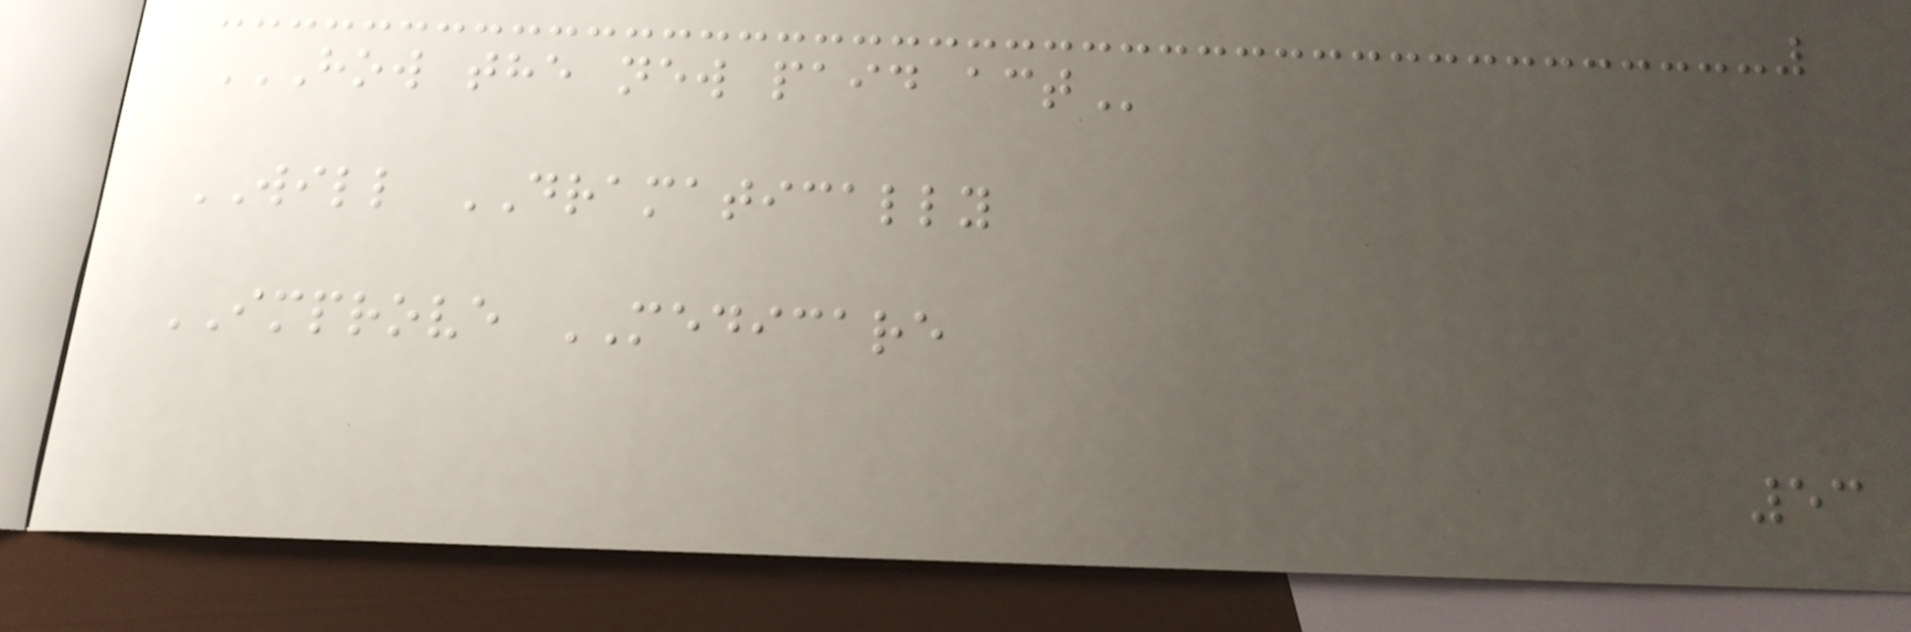HOW THE NEW PAID ACT
WILL DRAMATICALLY
IMPROVE MEDICARE
53
